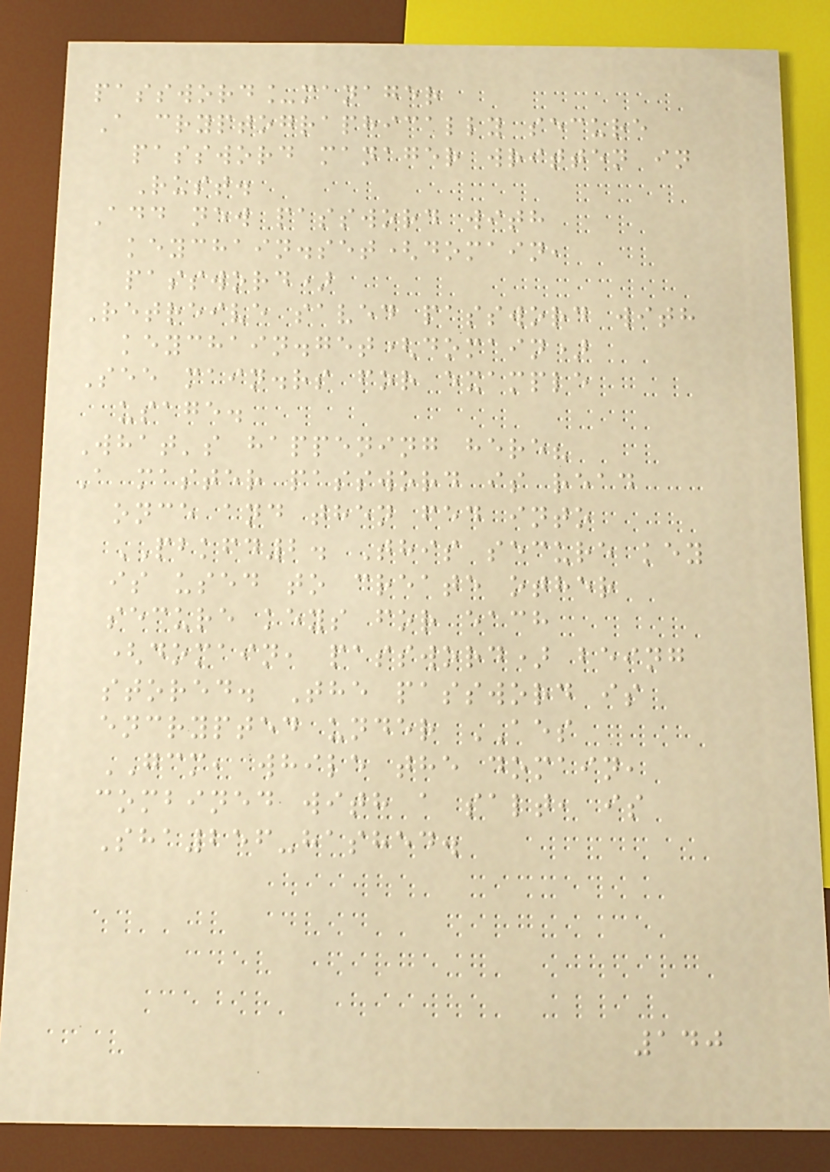password_manager
A cryptographically secure
password manager written in
Rust.
Add new password with
keychain.set(domain,
password)
Retreive saved password with
keychain.get(domain)
See main.rs for example
usage.
What's happening here?
A master password is read
once and then fed into
PBKFD2. This secure key
is used to create other
secure keys for each
(domain, password) being
stored. The password is
encrypted under AES
GCM, while the domain,
combined with a salt, is
Sha256-hashed.
140
